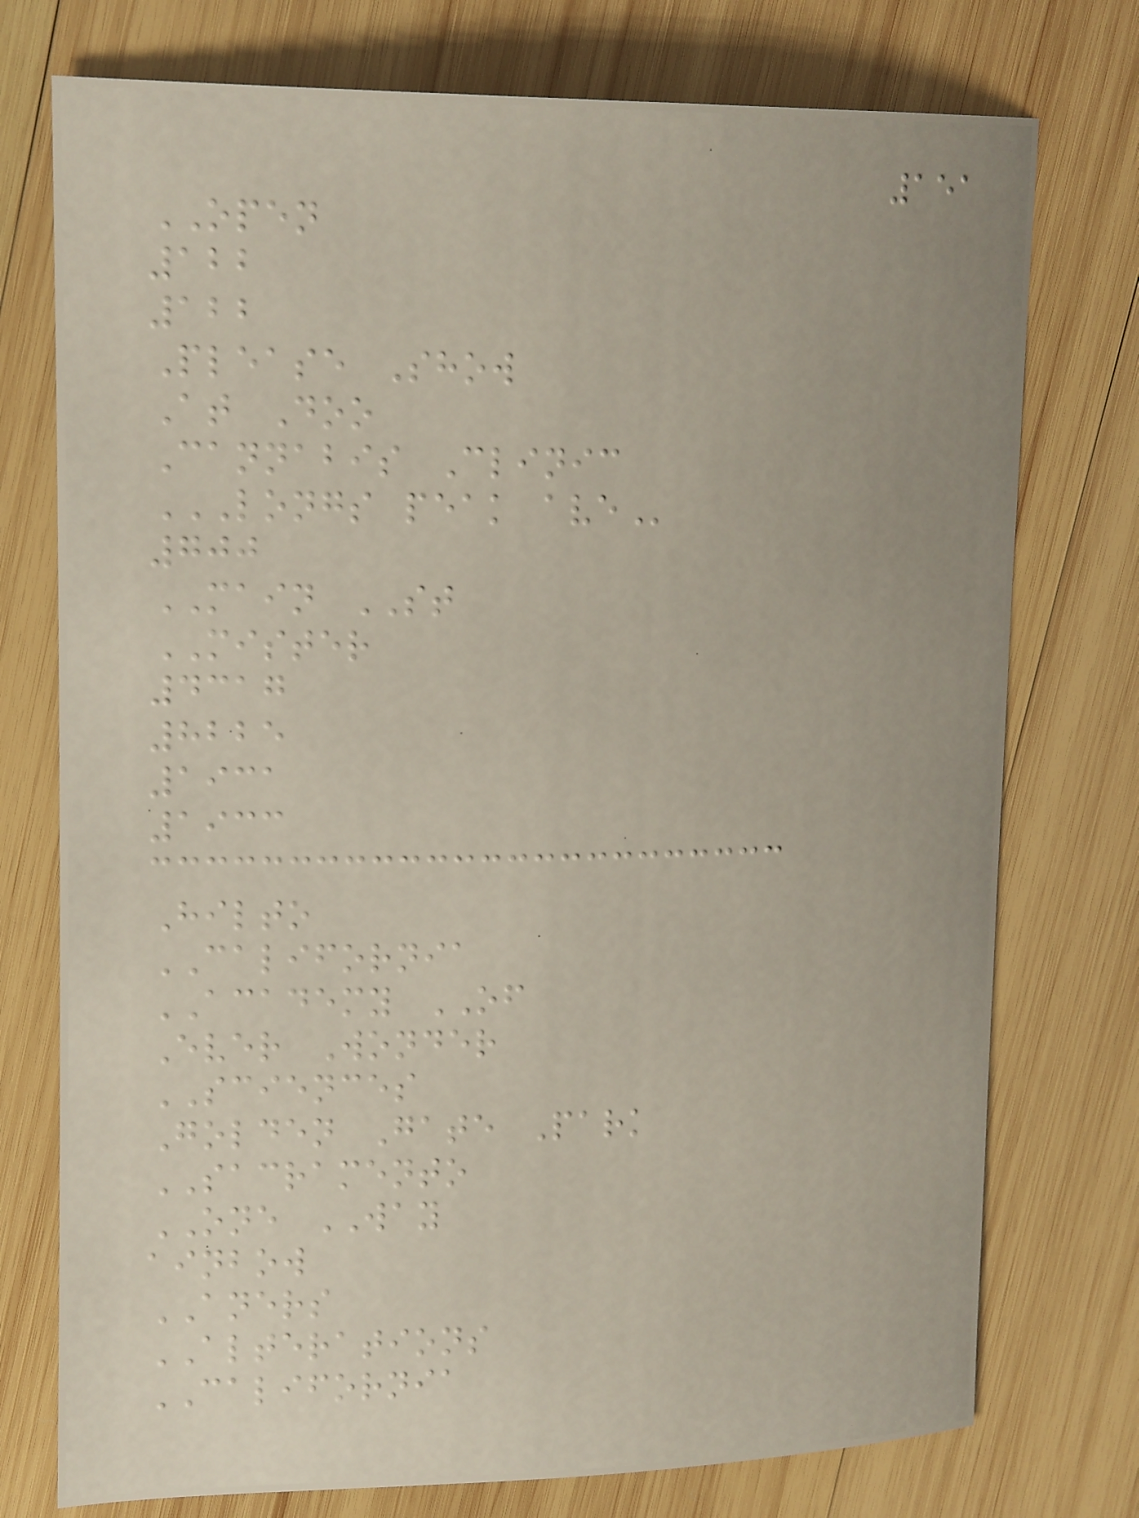151
OPEN
122
122
Please Show
At Doo
Cannabis Clinic
LONGS PEAK AVE
700
MAIN ST
MISTER
4317
8225
1931
1933
Hilto
CALIFORNIA
ACADEMY OF
Ever Wonder
SCIENCES
Golden Gate Park
SACRAMENTO
ONE WAY
ainbow
ANERS
ALTERATIONS
CALIFORNIA
